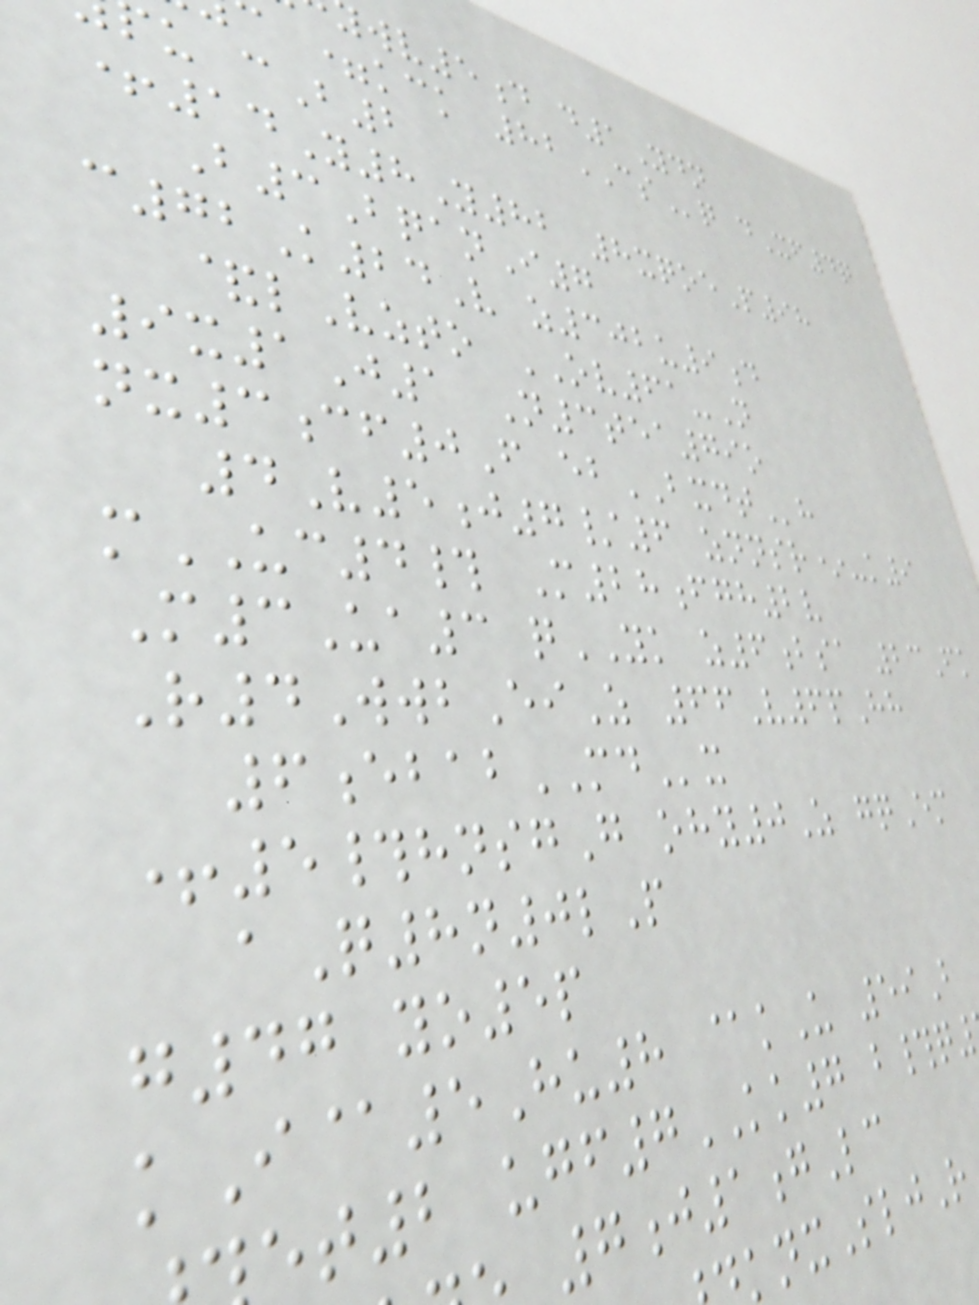wv5d d1Ydn
=kck 82CSq dXf4q
u cB2
+14Y8Y82 8xqoeP98
B3BqanI7
c72K24V z302u9d
&lVzto OV61-N
9x1J1 N3tea79o
nx3cf0F ebBXDTh
4V5j7/6 znnsr*-k9
mUC4# M28fgh2v
M3Ua3 qYK z6bsa 23Fk
R4WwbEiZ 66V6pHh
6ebabMDx
+5#hnsgG ohy0Z gqEm
aQ8n0lP
g47 yo5p
kI@5Hu8 @kU 59B
et2 ugf7KK7 b#q
7j1gLc
knxSljR
